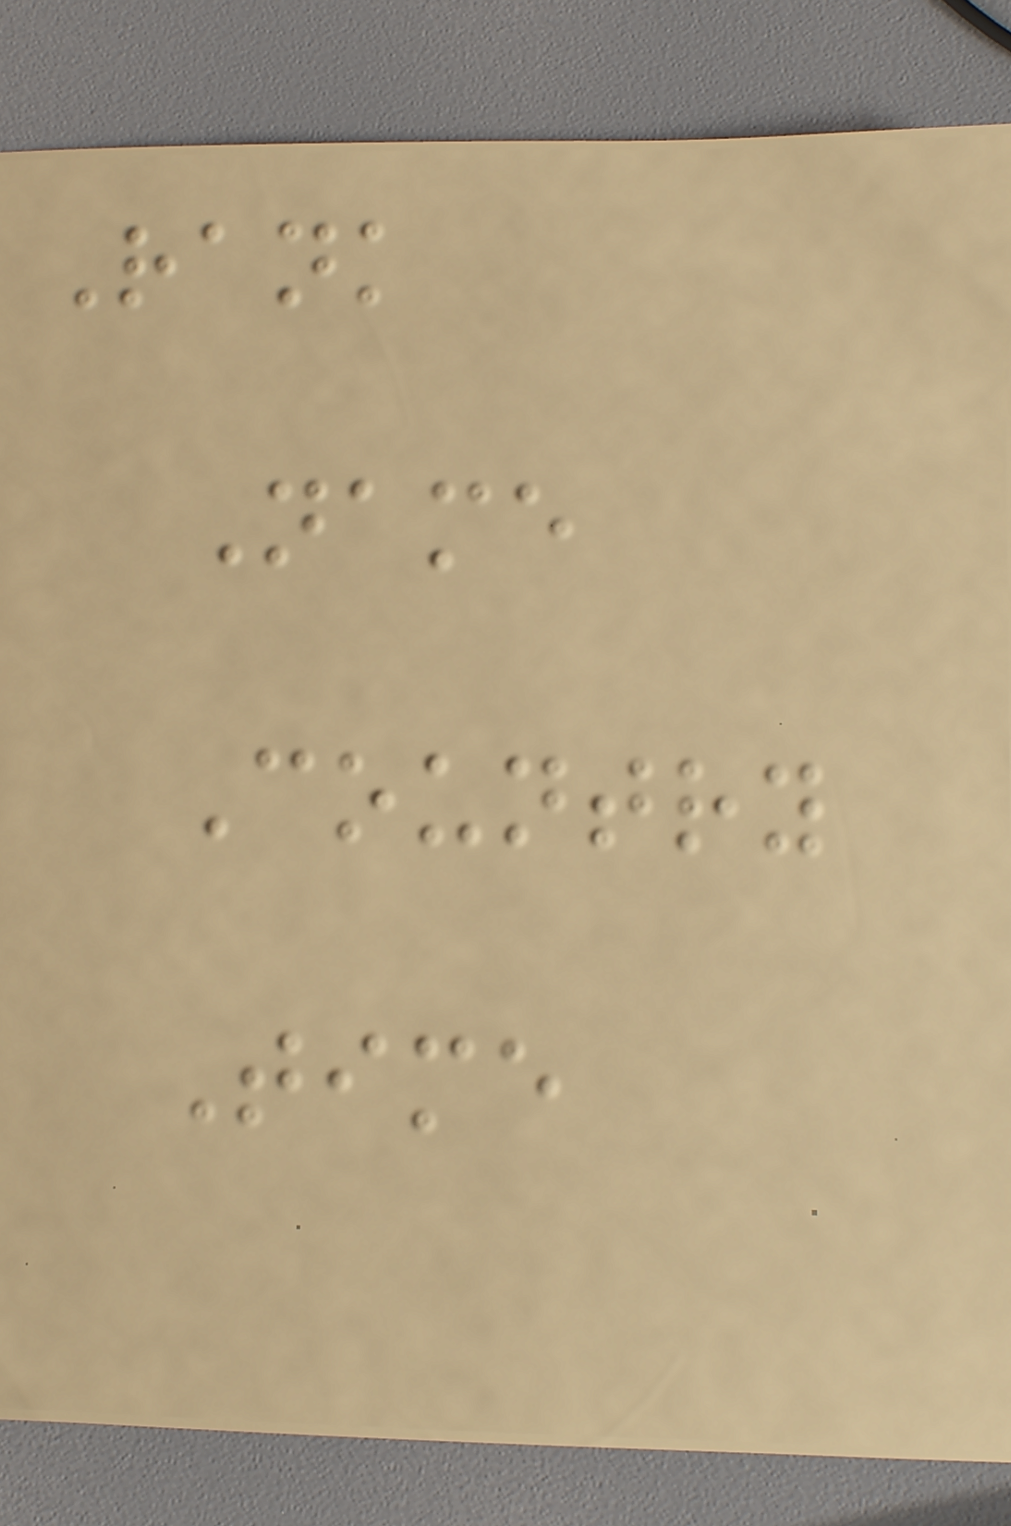Rank
Name
Country
Time
